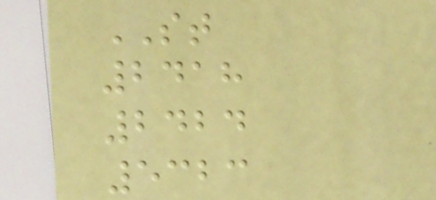ST
2418
2424
5323
